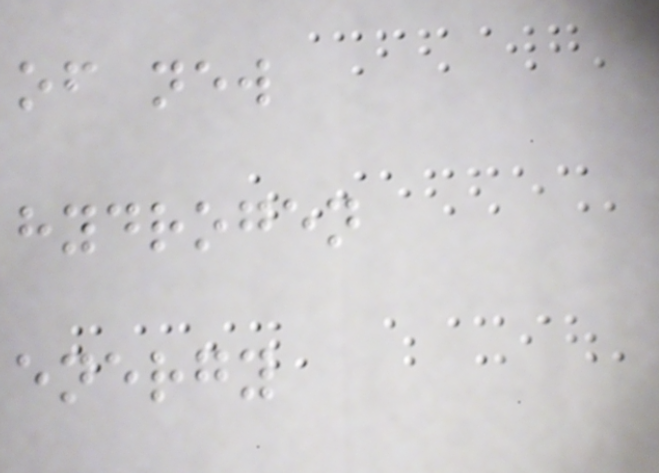of new
hydrogen
energy
